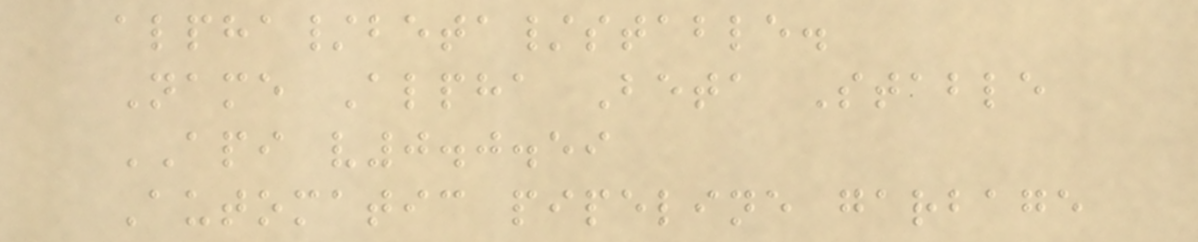alpha/beta/stable.
Name Alpha Beta Stable
API v0.0.59
Automatic pipeline garbage
